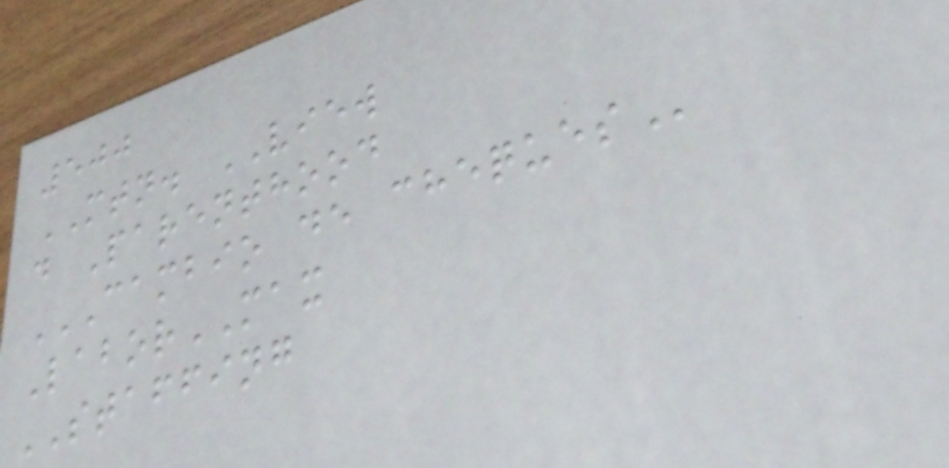500
MTN. VIEW
d Parenthood
CAMBIO DE CHEQUES
LaborMAX
STAFFING
